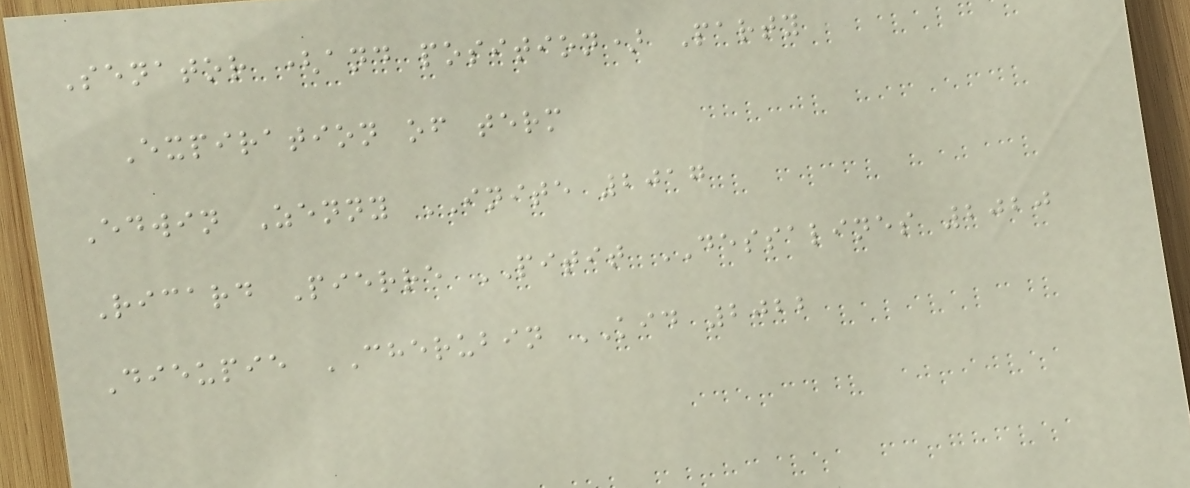Senator (and position) Party
Expiration of term
Edwin Zenny INITE 2017
Ricard Pierre PITIT DESSALINES 2020
Dieupie CHERUBIN KID 2022
